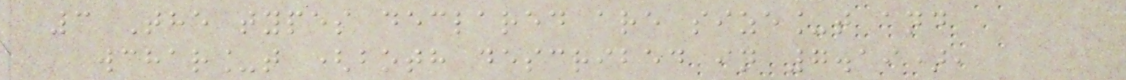3 The types declared are size_t and
wchar_t (both described in 7.19),
